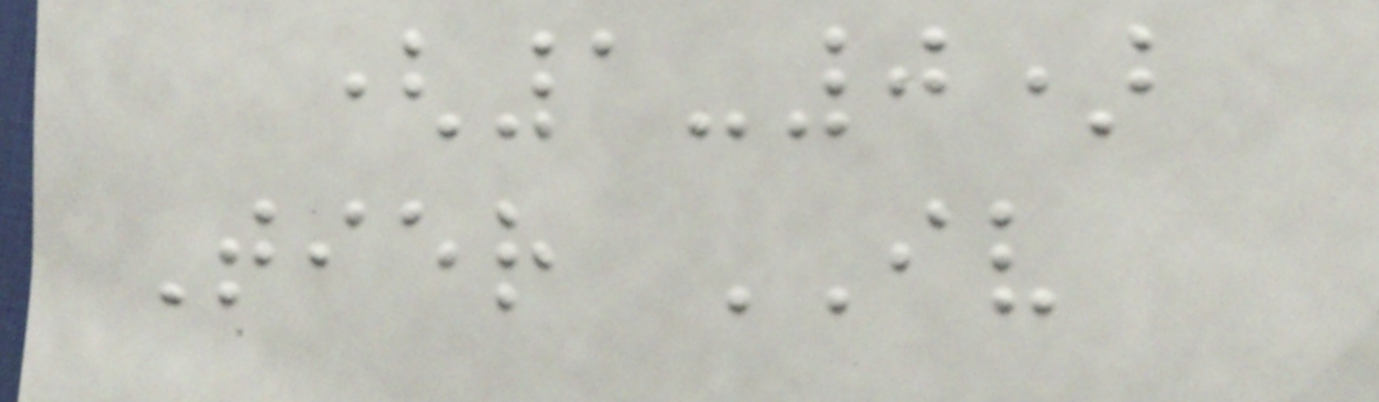(1-0)
Tier IV
